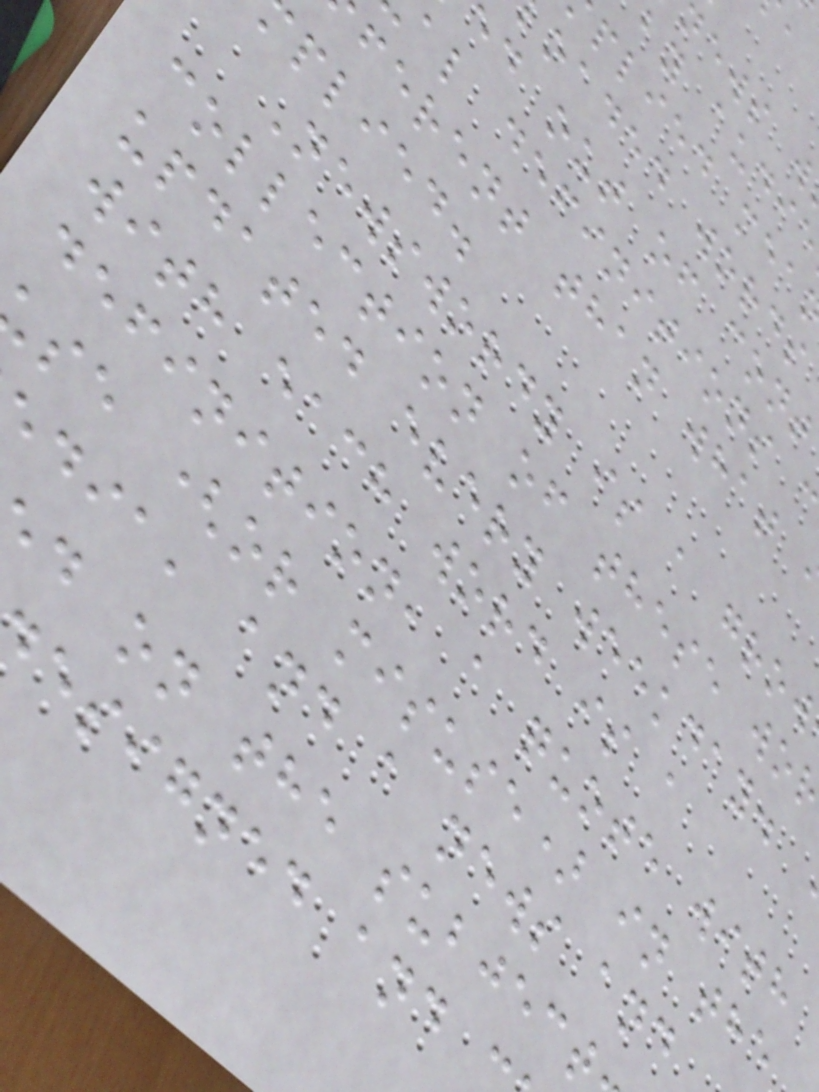news w
by audi
plied mea
oaded words
ed out of cont
al definitions
ferent than what
plied.
Newswordy is a grow
collection of these wo
updated every weekday.
with each word is a
definition, a quote with
se (or misuse) in the
dia, and a news and
d on the subject
esigned and
